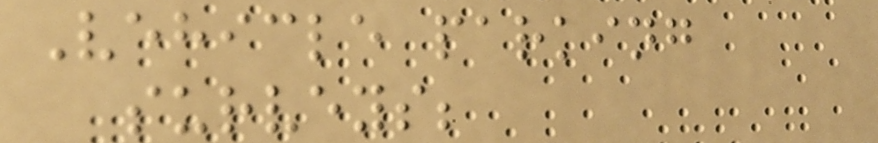Vehicle parking
surveys;
